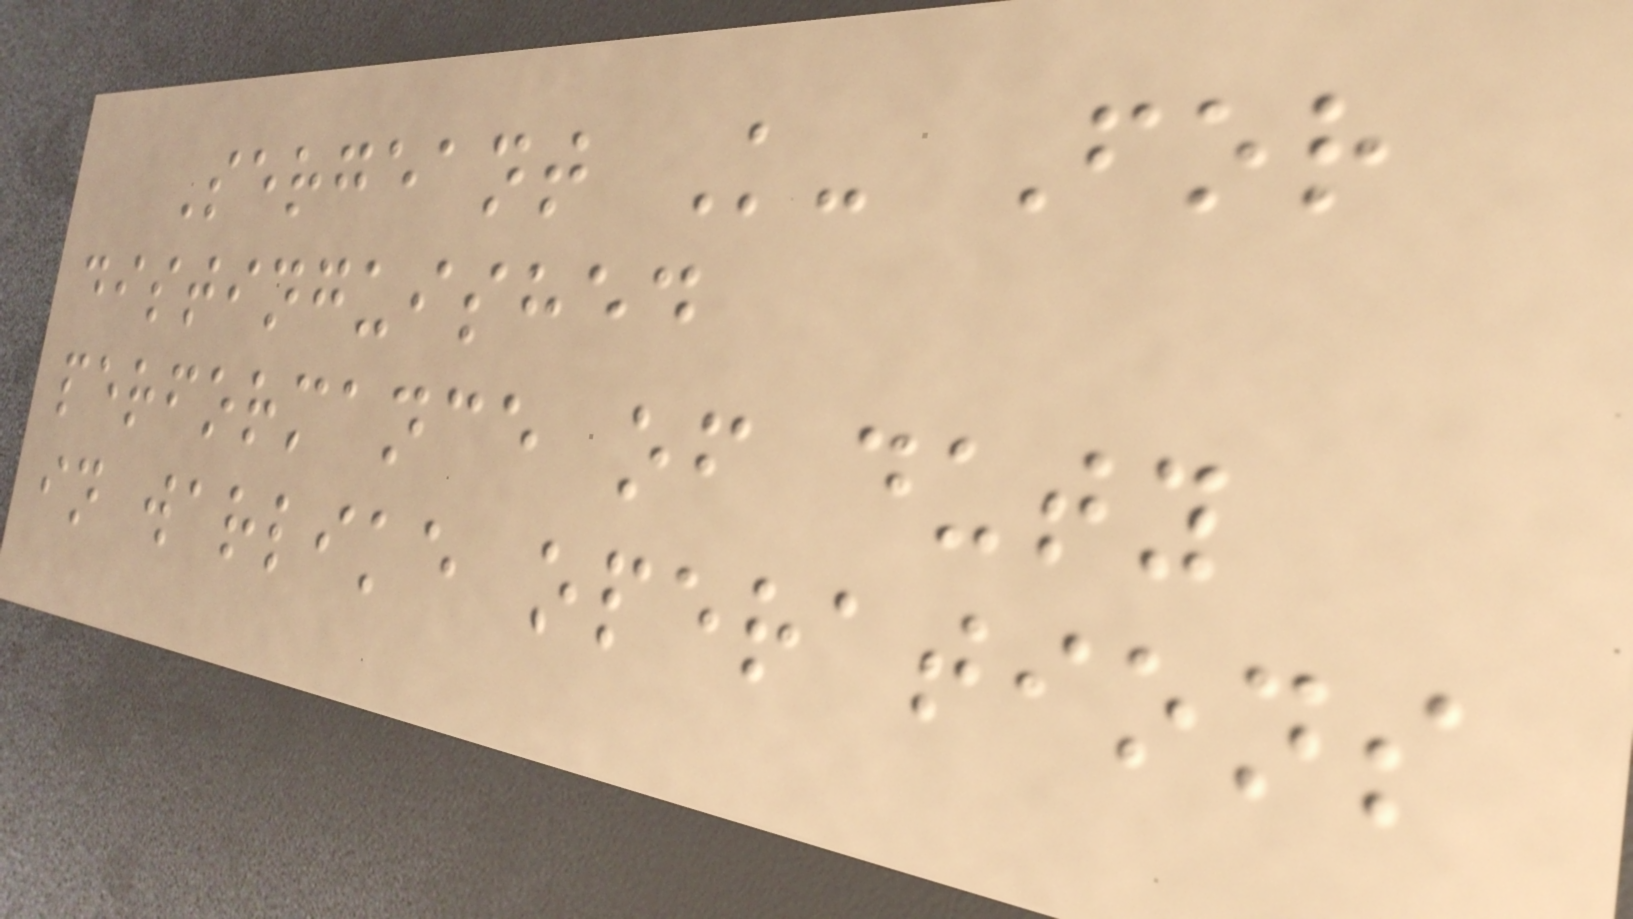Sergeant K- For
distinguished
performance of duty
in warlike operations
